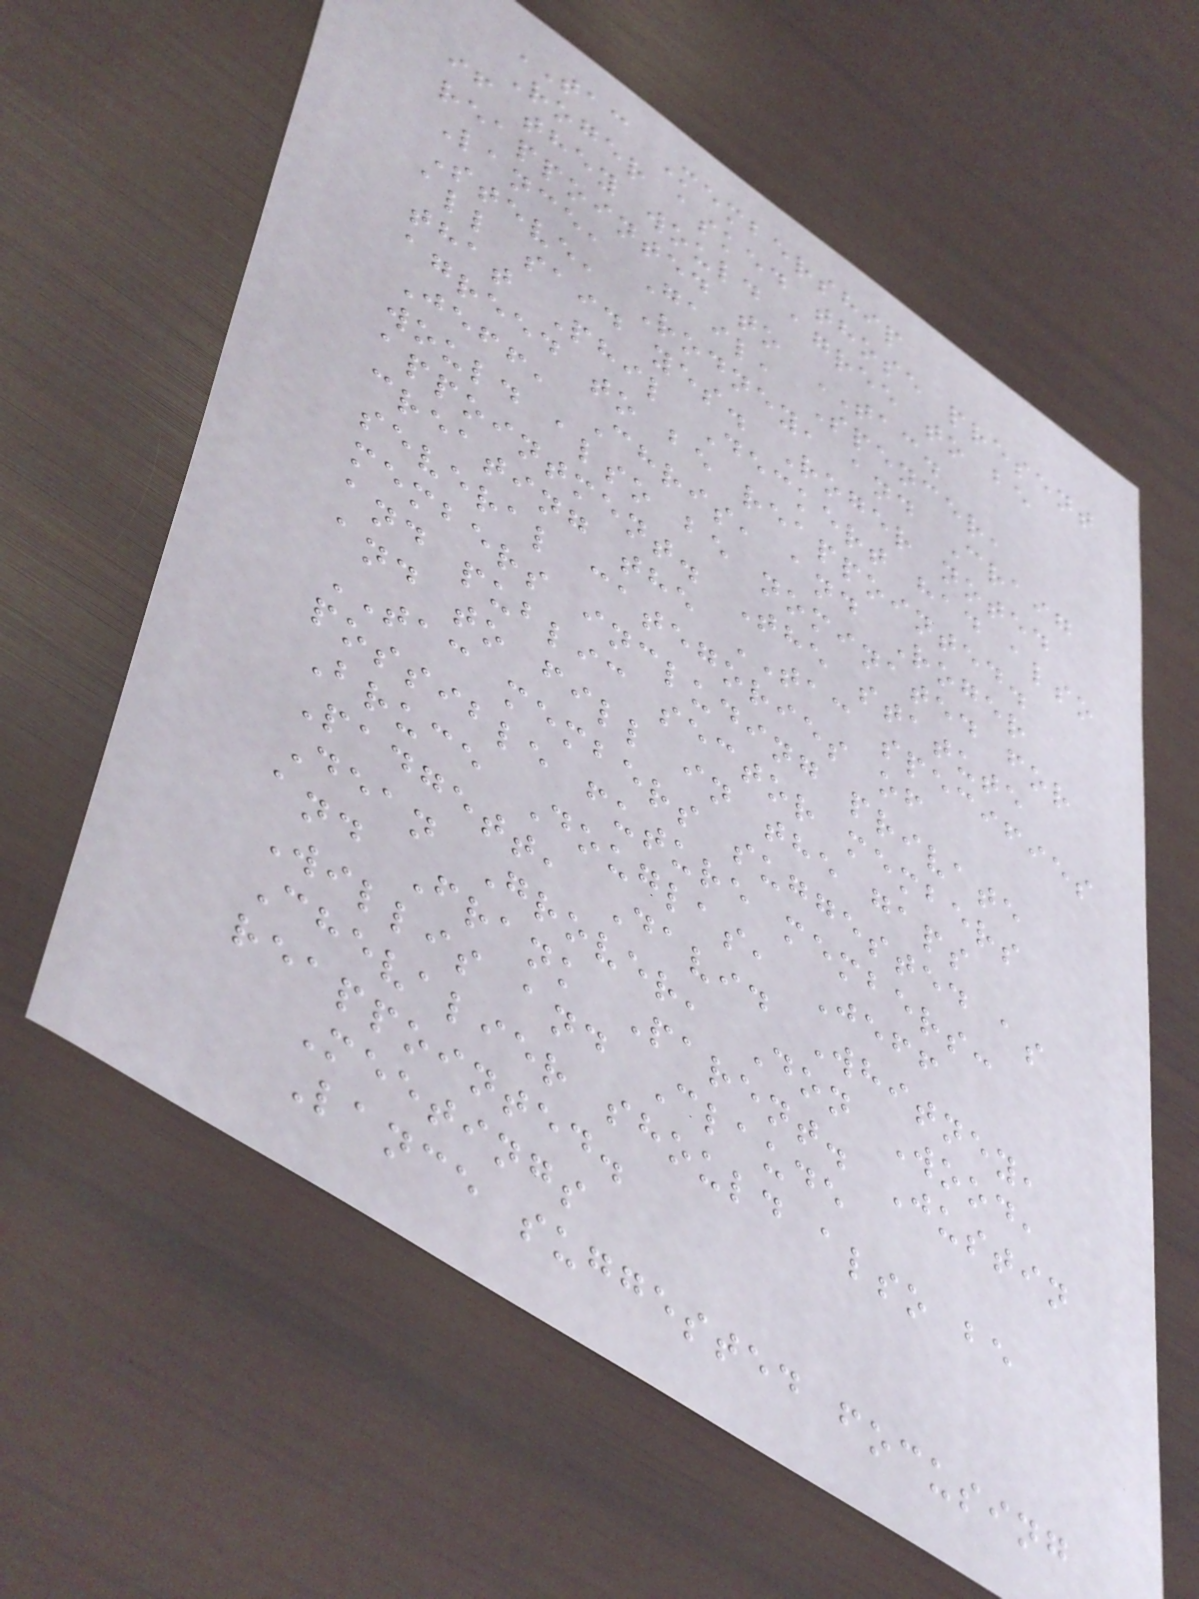TAC Membership
Roger asked those present
if they would agree to be
reappointed to TAC.
Lance, Gail, Spencer,
Steve, Rodney, and Craig
all said yes. Roger noted
that Phil Deckert had also
agreed to be reappointed.
Jeff, Chris, and Roger
would also be nominated for
appointment. The statute
creating the TAC specifies
several categories of
members including private
and public sector members
and to fill in the gaps
TAC members suggested as
possible future members:
Bruce Douglas, Jeff
Padgett, David Whitney,
Dean Grover, Don Wood,
and Frank Parent. Justin
Willis and Claude
Chevalier should also be
reappointed.
Meetings
Lance suggested focusing
